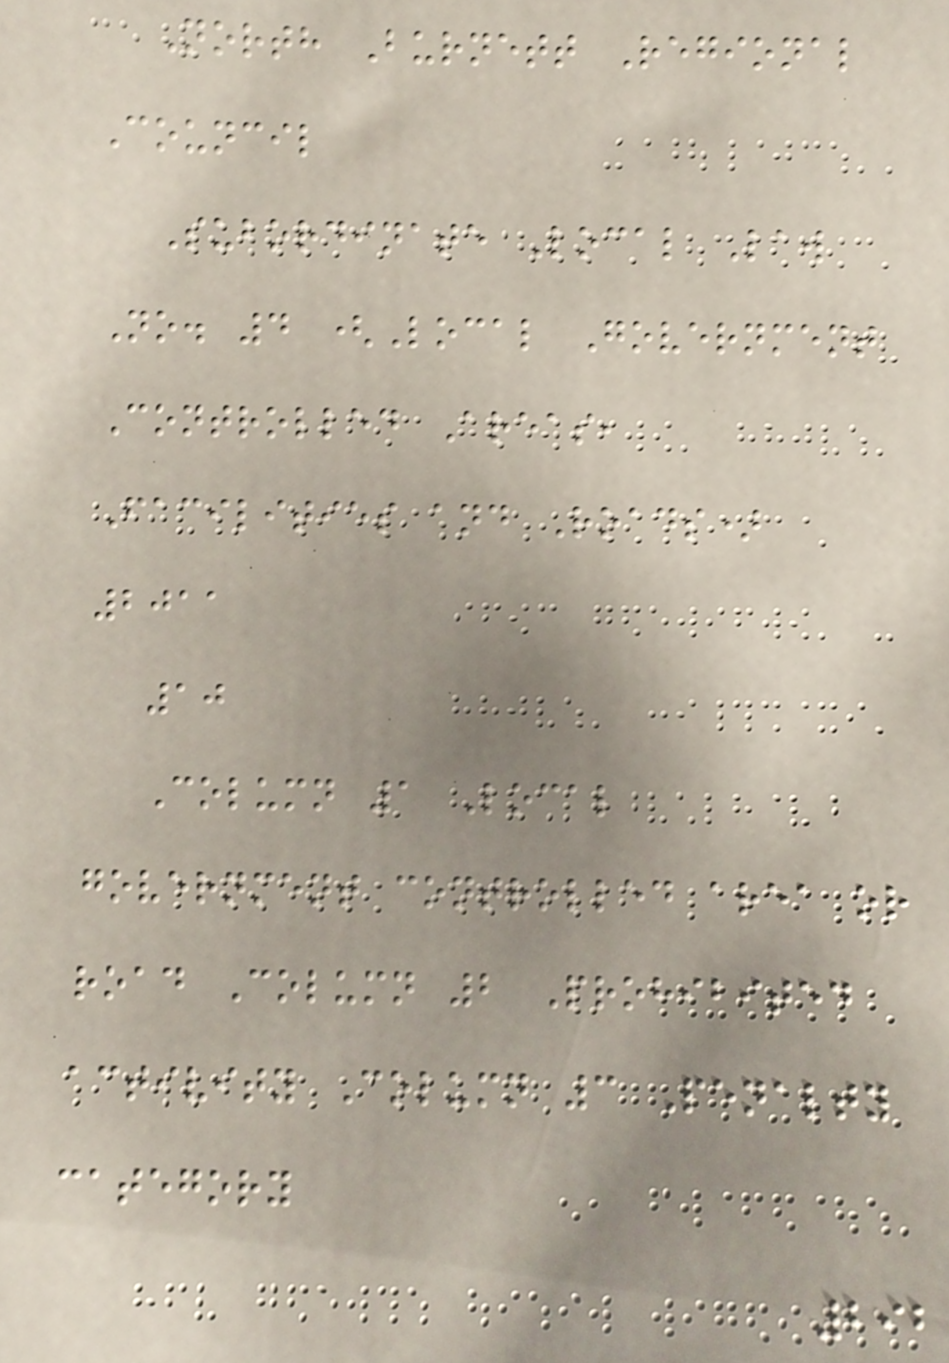North Burnett Regional
Council
Subordinate Local Law
No. 4 (Local Government
Controlled Areas,
Facilities and Roads)
2011
10
Column 1 Local
government controlled area or
road Column 2 Prohibited
activity Column 3 Penalty
category
292
